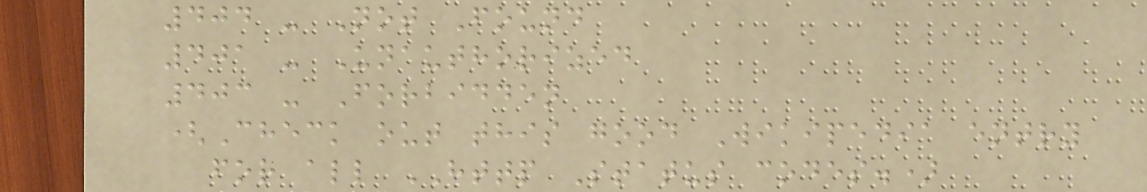404 - Not Found
401 - Unauthorized
403 - Forbidden
(Check out this good Wikipedia entry
for all HTTP Status codes.)
